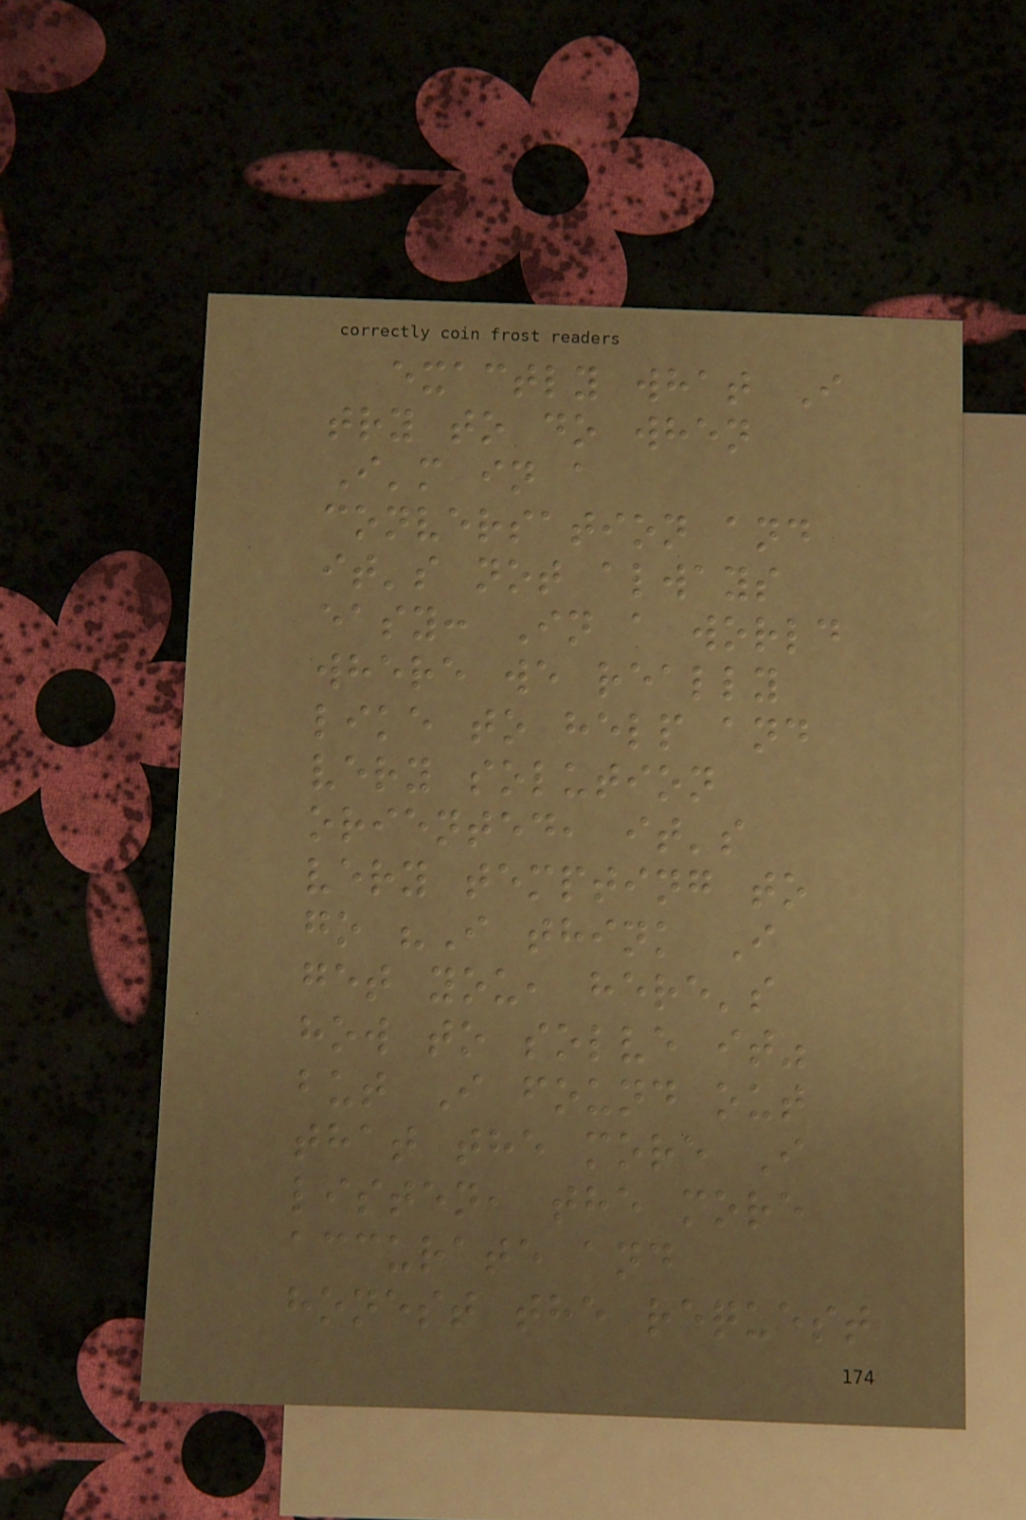exactly what I
try to do when
I'm in a
conversation and
it's not always
easy: In a world
where we really
like to help and
very solution
oriented, it's
very tempting to
go "I think I
get you, here's
how to solve it"
but I found out
that the more I
listen, the more
accurate and
honest the request
